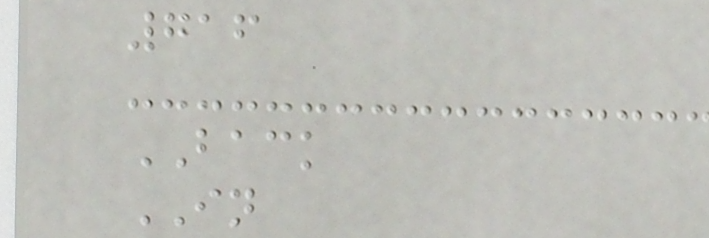716
BACK
IN
